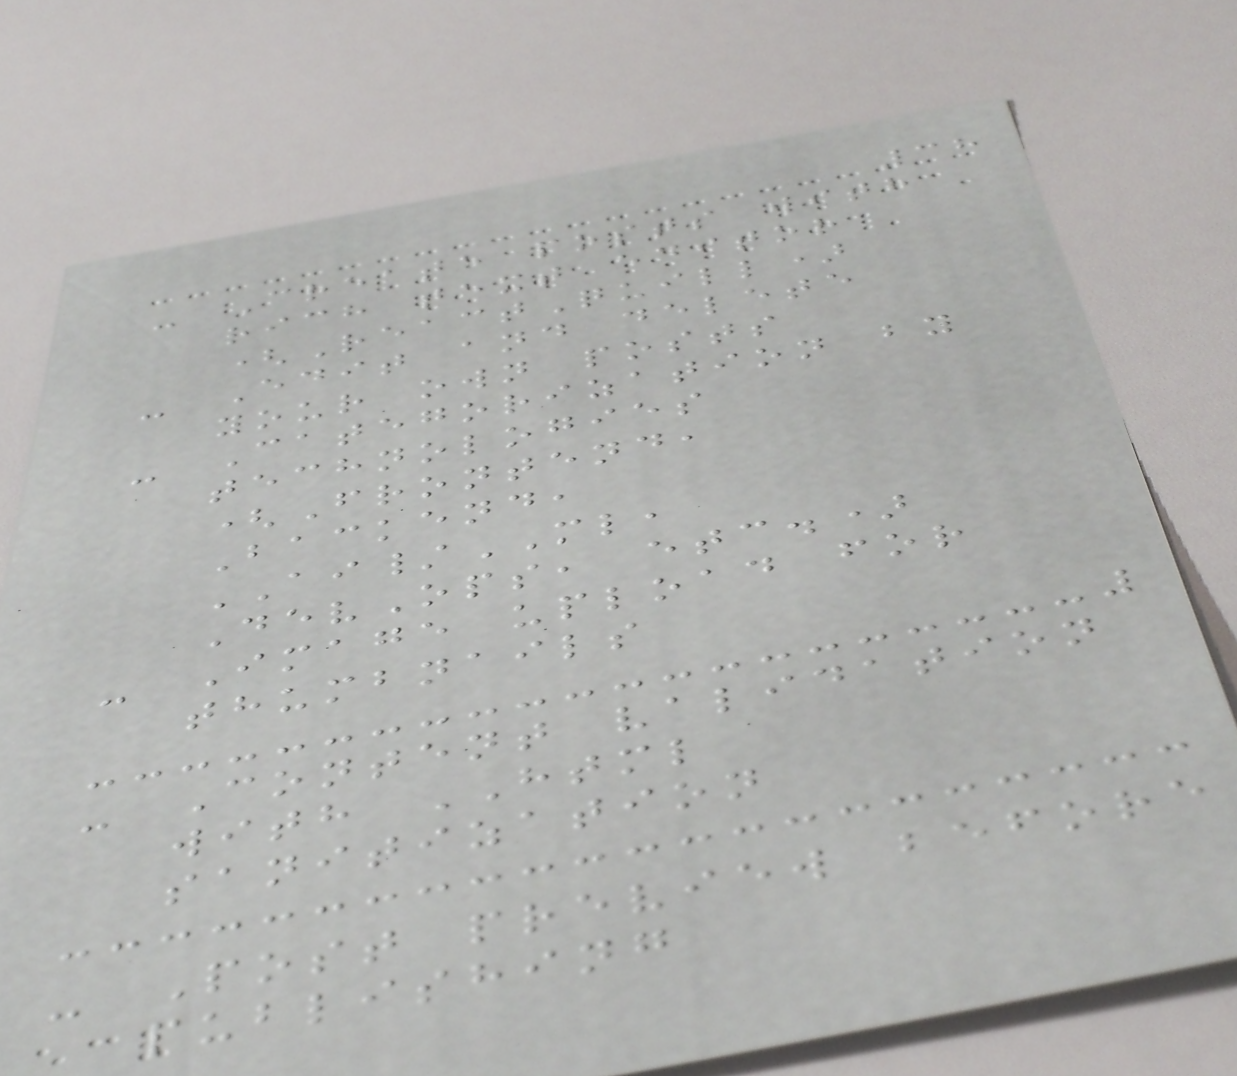38
- Create posts with
rich text editor
(ReactQuill)
- Edit and delete
your own posts
- Categorization by
technologies
(Frontend,
Backend,
AI/ML,
DevOps, etc.)
- Image upload for
thumbnails
- Content validation
with HTML
sanitization
- Post preview before
publishing
